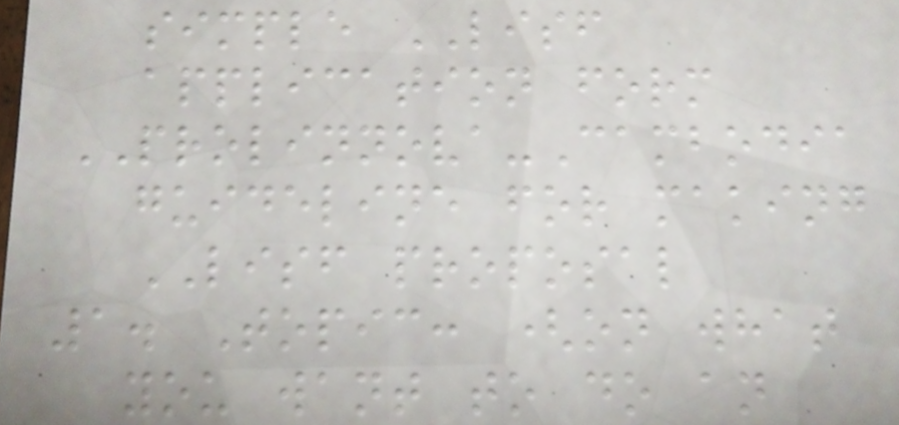simple LISF
application form
PROLINNOVA-Cambodia
guideline for making
LISF proposal
1. Topic: (on what
you want to do an
